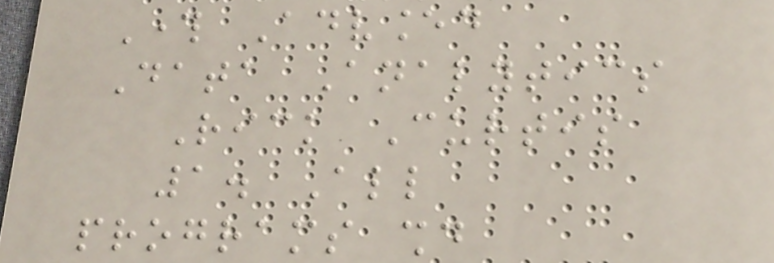Through Advanced
Data Analytics
Rick Curtis
1. All
programs should
